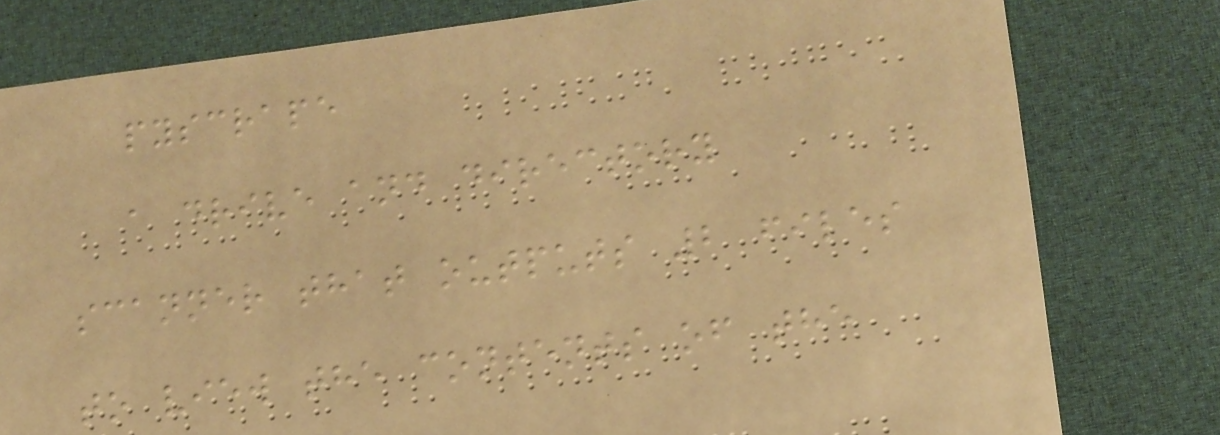pyscrape
a drive and directory
scanner that outputs 2 files
to view the contents of the
